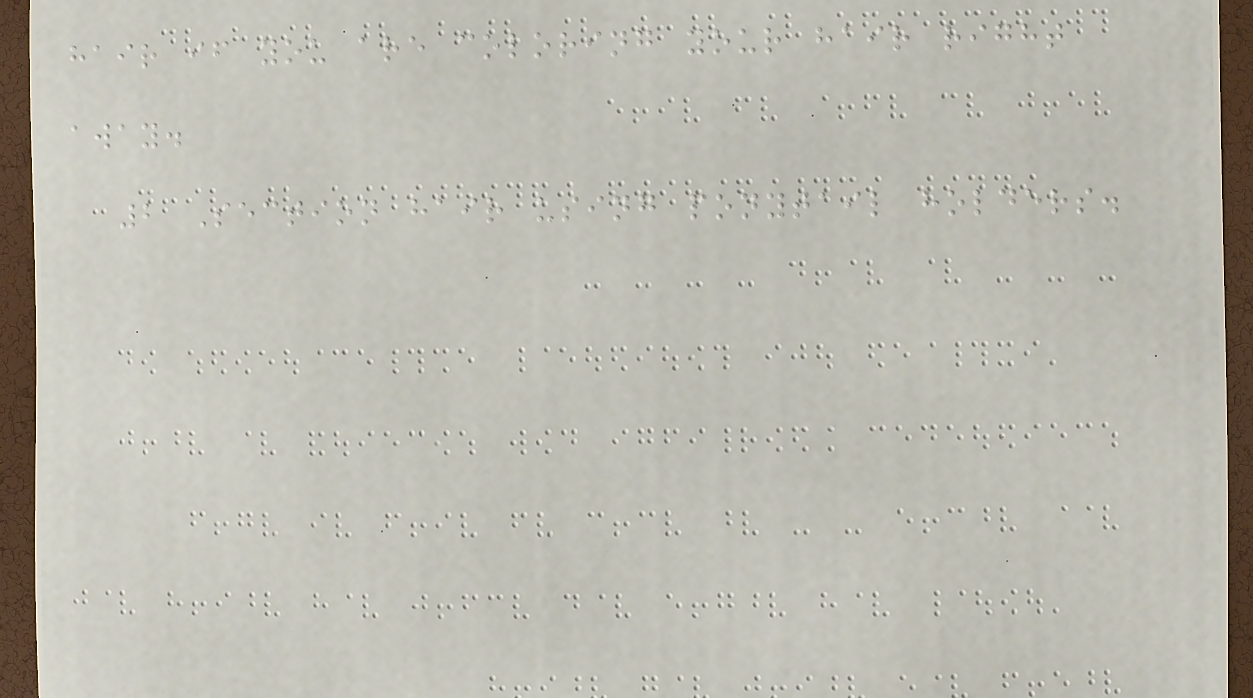hair if you are coloring your hair right
away.
2 Section hair using ponytail holders.
